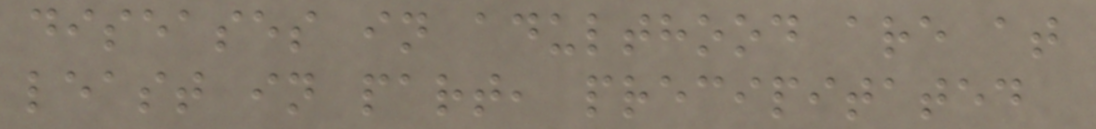diseases in adulthood are at
least in part, precipitated
